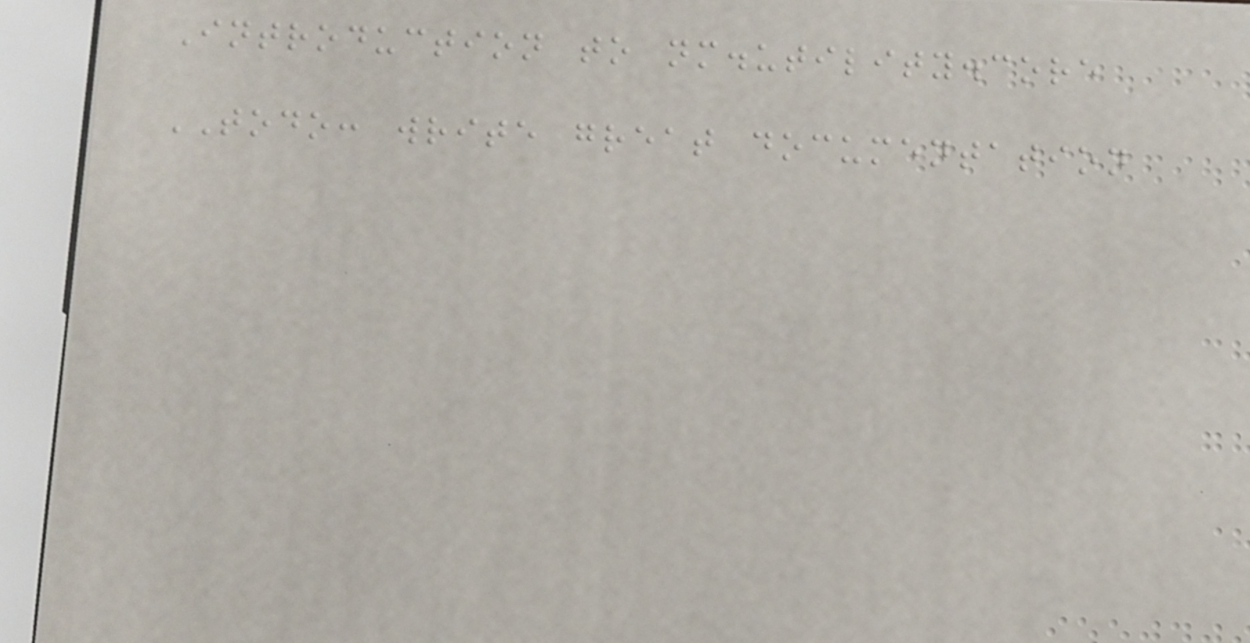Introduction to nm.utility.core
TODO: write great documentation
